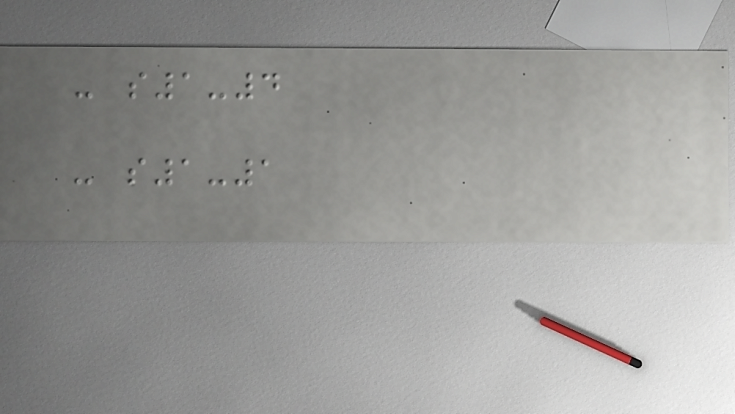- s1-4
- s1-1
